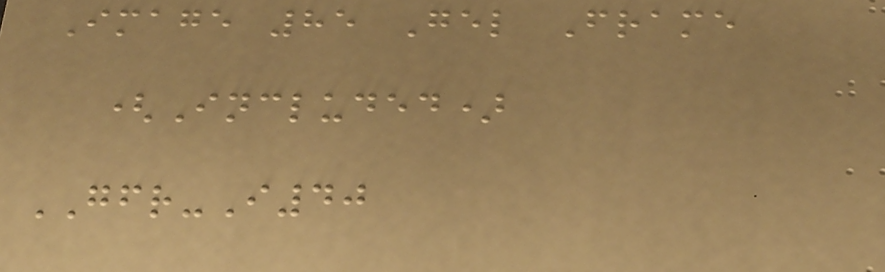Image 85 Gel Frame
(Included)
GFR-I40
